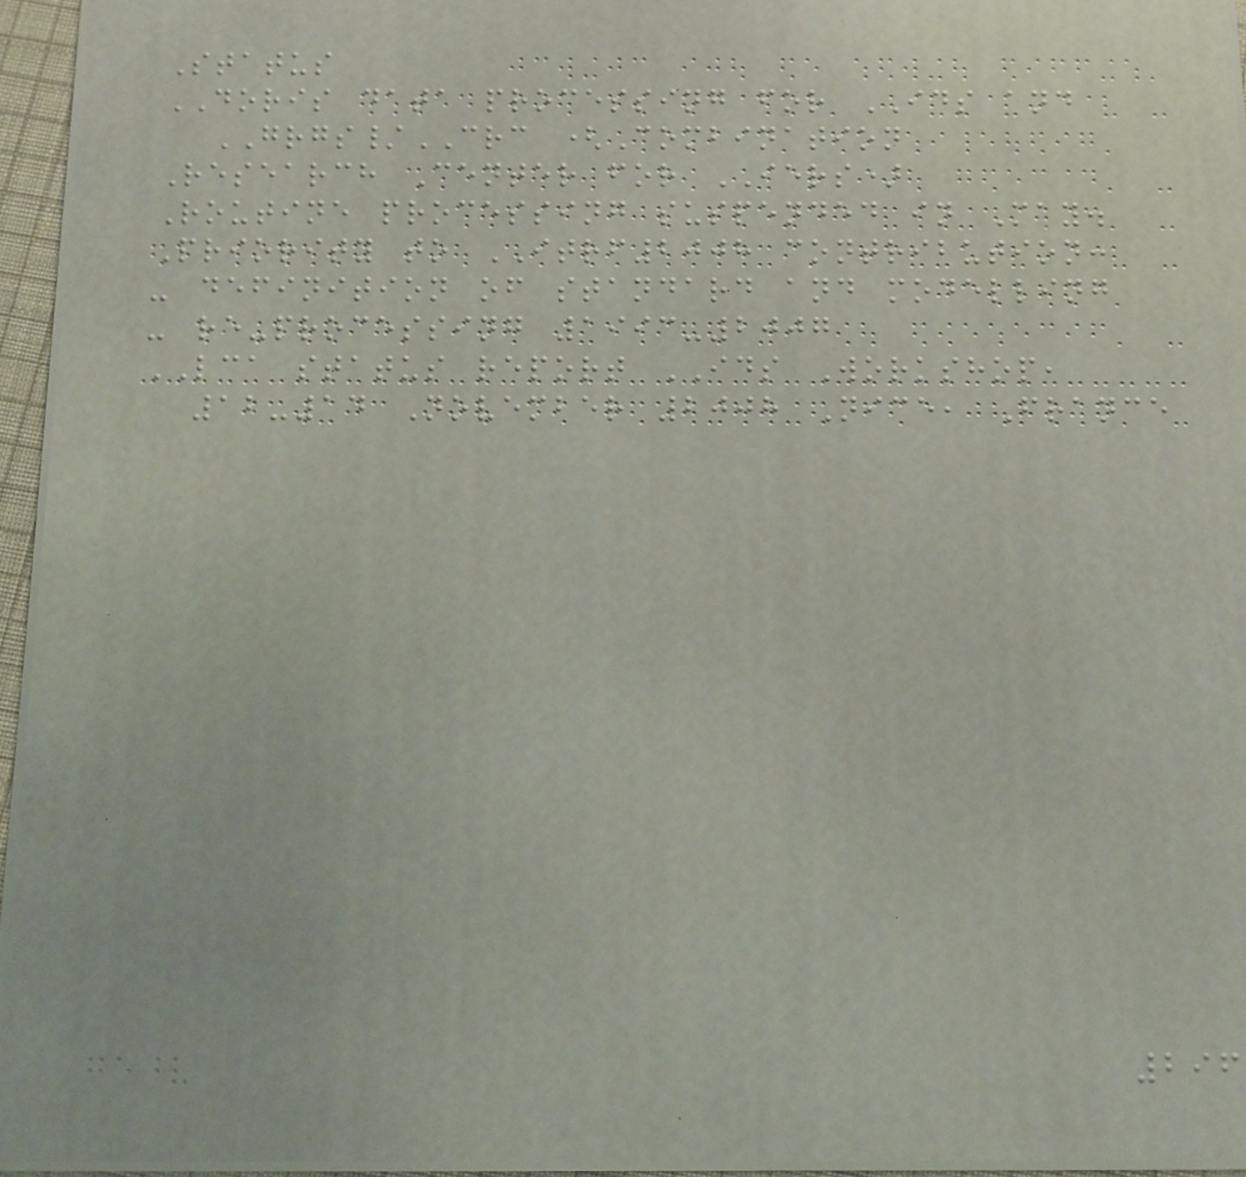Status
DORIS data processing for IDS and
GRGS/CRC (Combination
Research Center for IERS)
Routine processing suspended in May.
Priority to ITRF2008 contribution:
- definition of standard and modelling
- re-processing 1993-2007
LCA status report IDS Workshop,
12-14 November 2008 Nice, France
296
